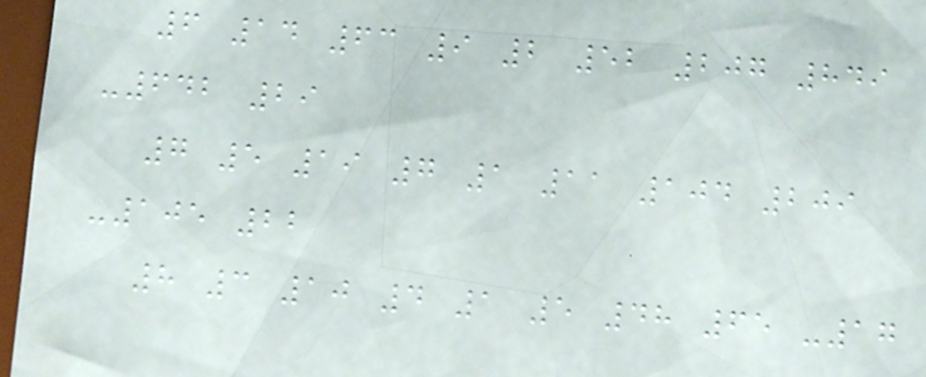6 14 63 9 2 52 207 849
-642 29
7 5 19 7 1 11 104 209
-105 22
8 3 10 4 1 5 48 65 -17
